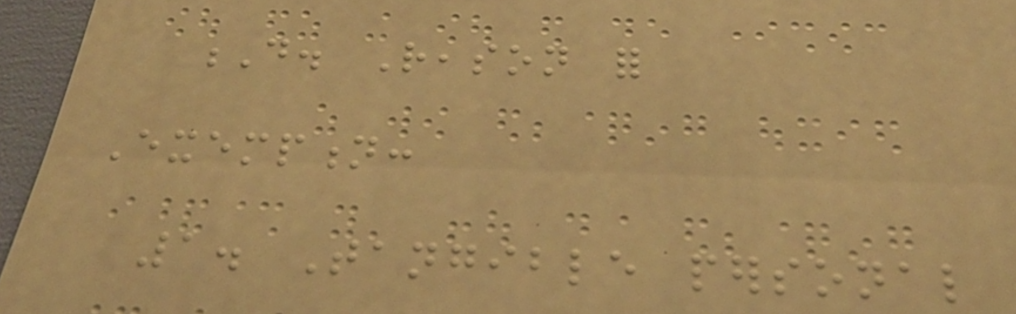D. Reason for
Exemption:
1. Tangible personal
